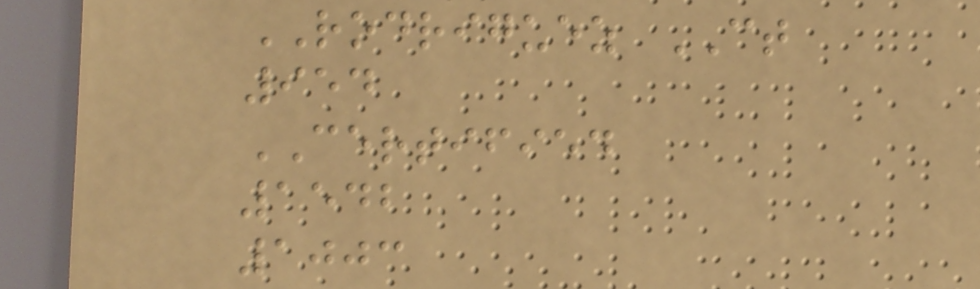RODRIGUEZ CT
954
CERTIFIED
1542
1003
